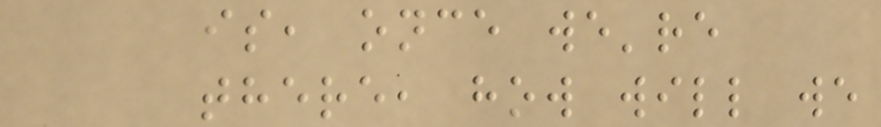is, once we're
there, how will we
